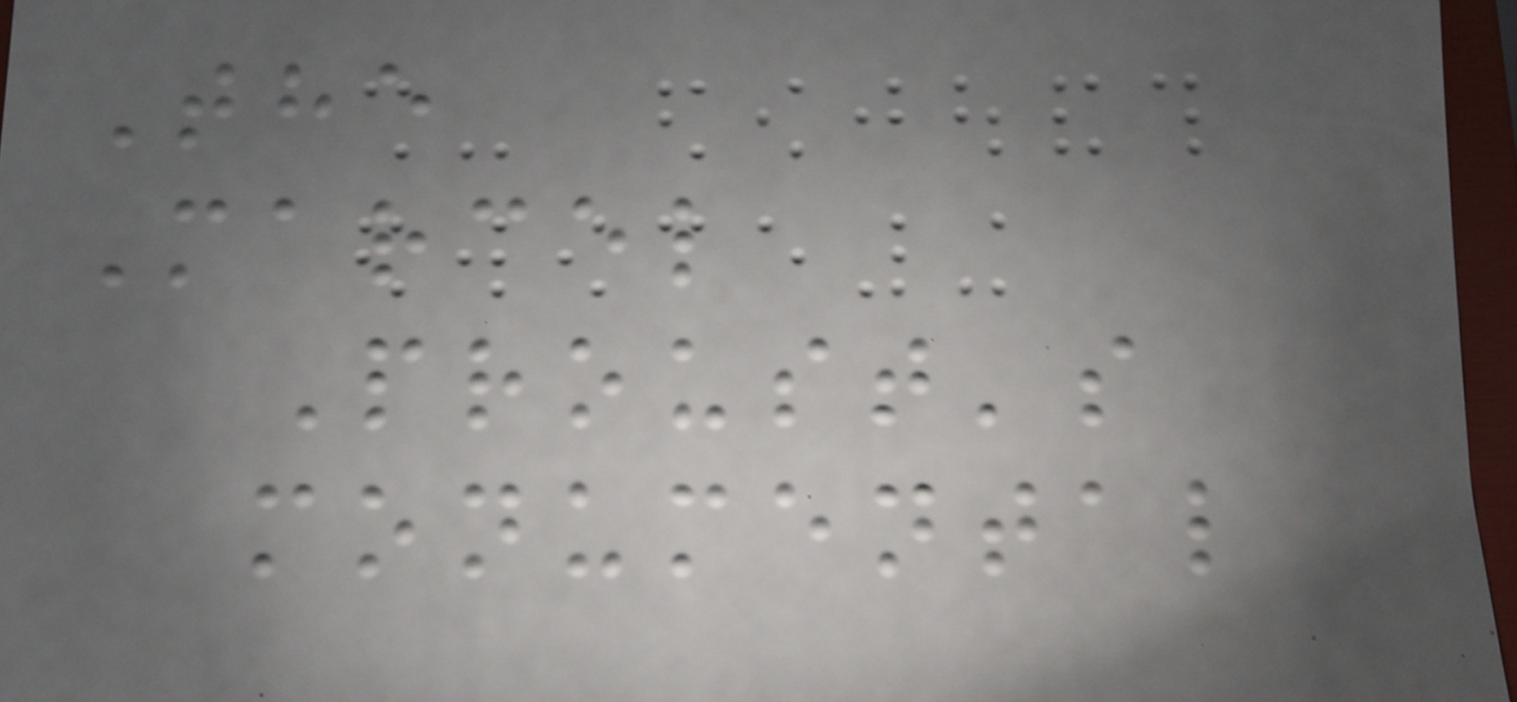The
Marcel
Proust's
monumental
